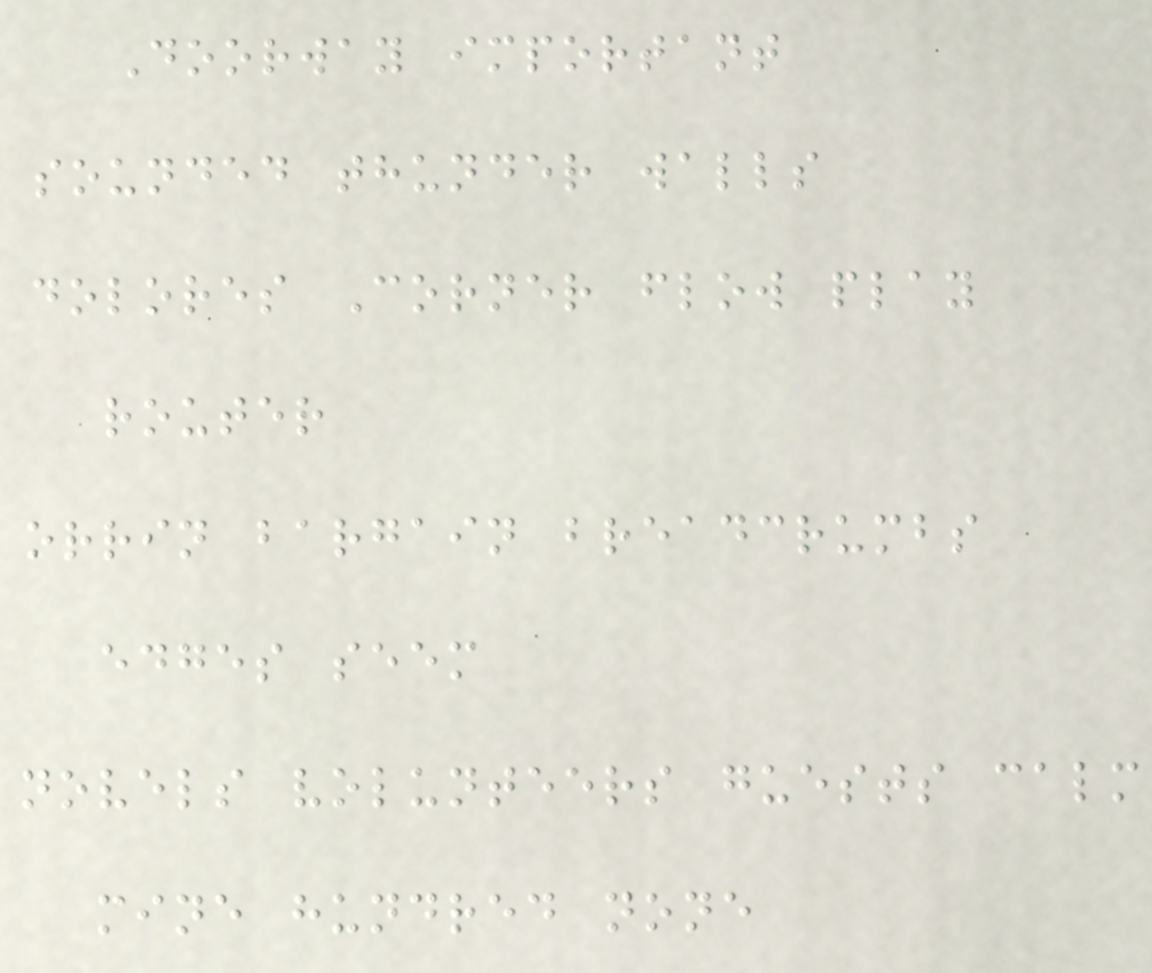Doorway important
sounded thunder walls
dolores Corner flow play
router
orrin bargain breadcrumbs
edges seem
novels volunteers guests calm
mine hundred none
